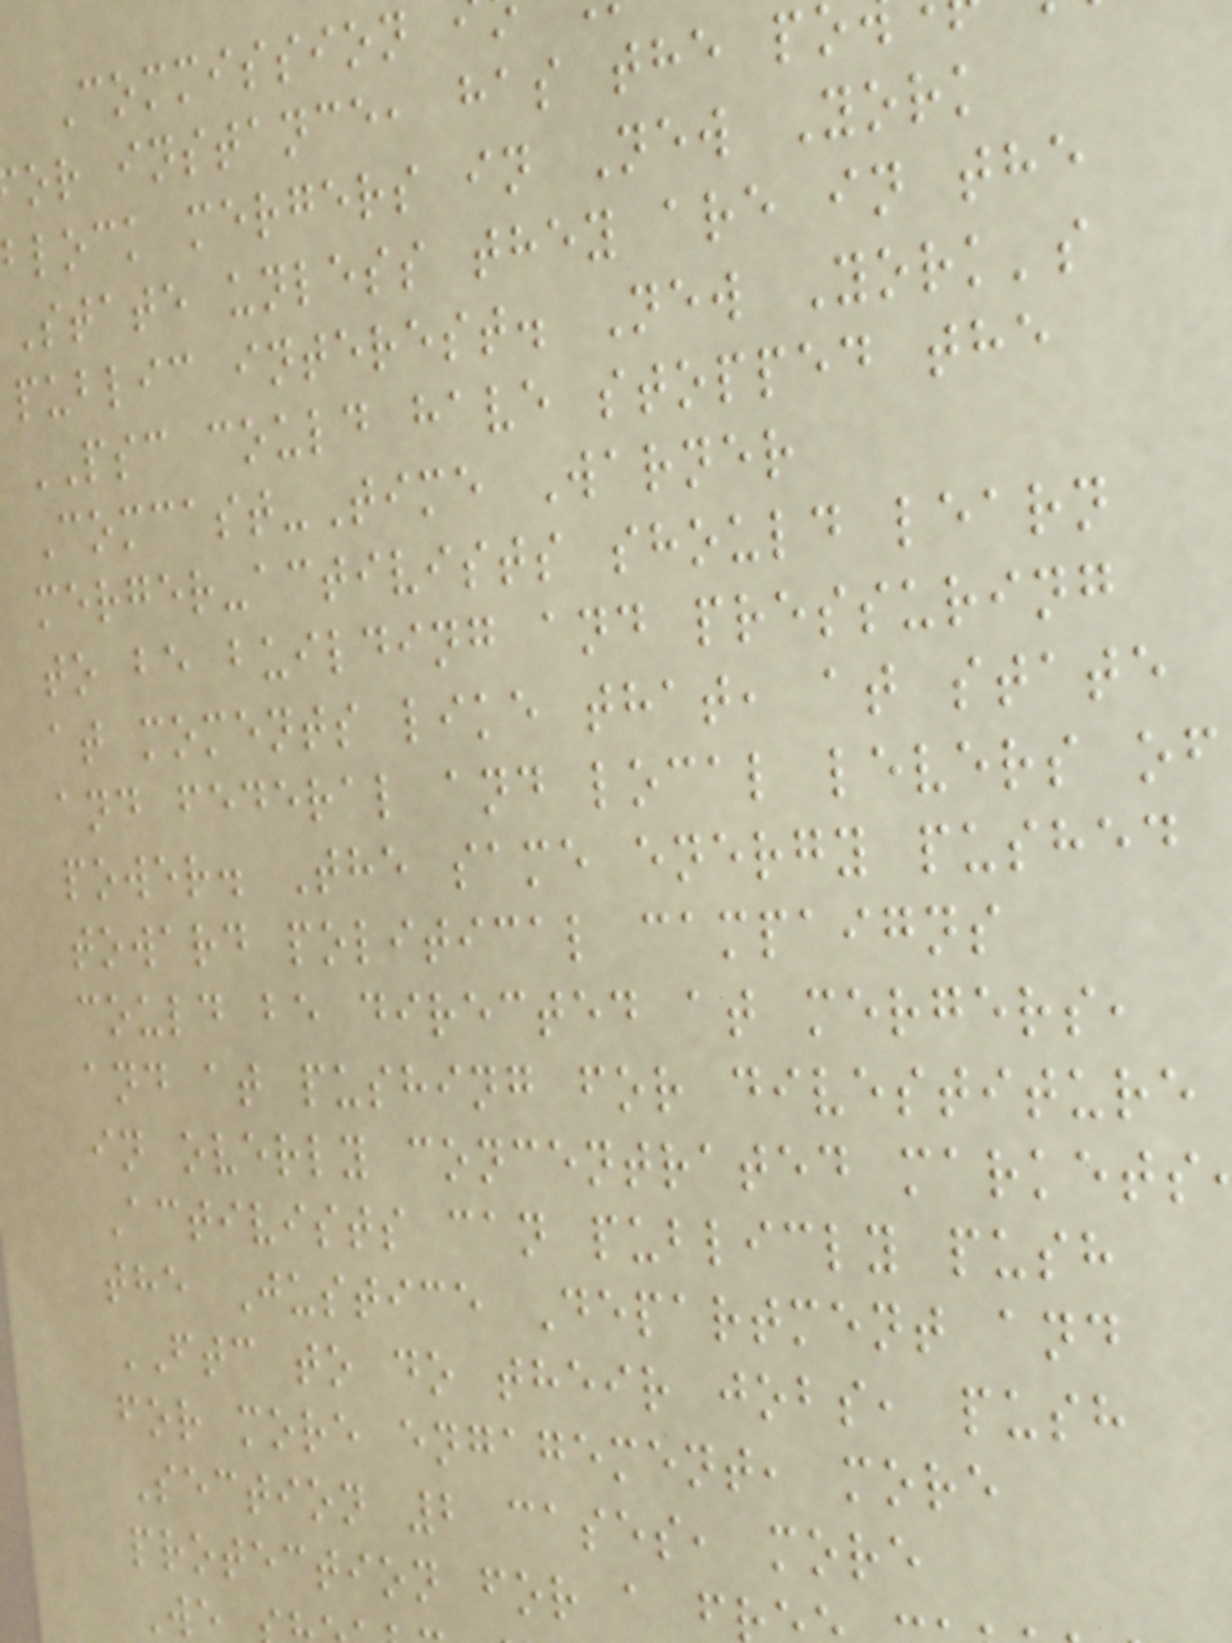Commission
or instance, has the p
block mergers in New York
State unless they are in the
public interest. New York's
PSC could have stopped the
Comcast-Time Warner
merger-activists should learn
to be building and pressuring
at moments like that, at state
and federal and local levers of
power. The same energy pushed
toward political campaigns
could be directed at mergers,
and at pushing for divestiture
in overly concentrated markets
Activists can publicly push
the Justice Department and
FTC to do their jobs, push
for more engagement, more
Section 2 cases, more
protection for a f
